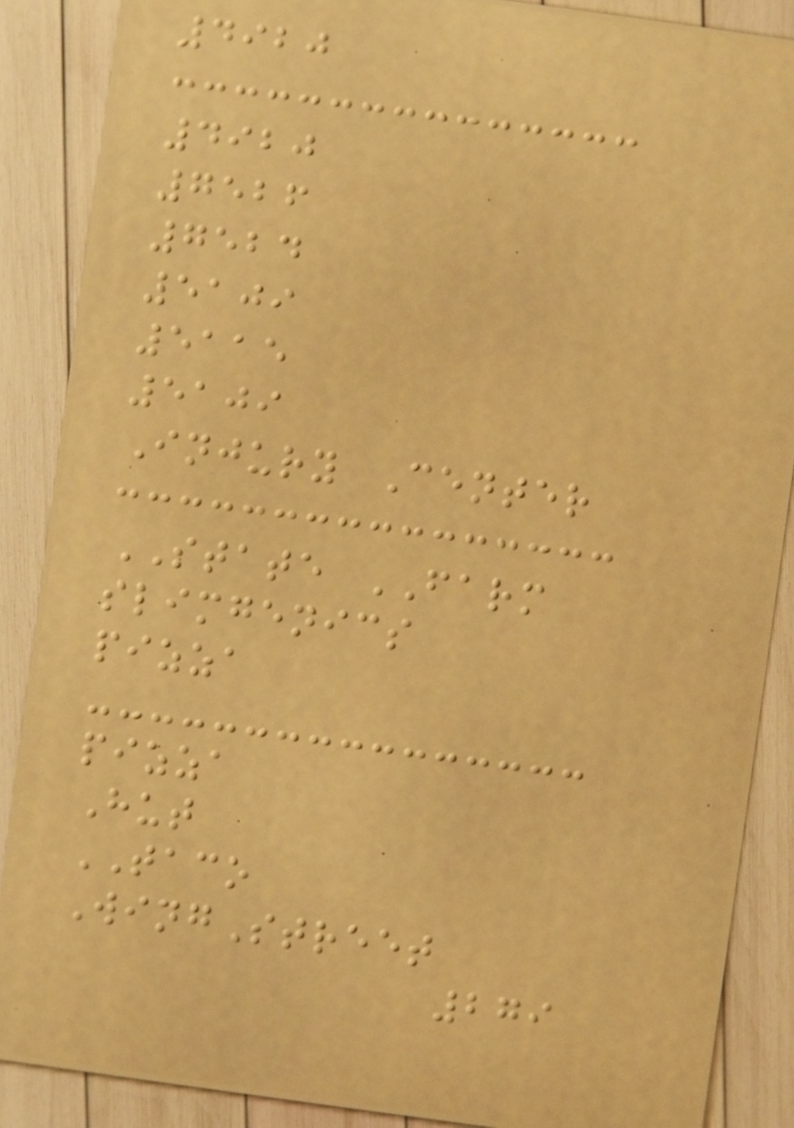4920
4920
7526
7524
5109
5115
5109
Injury Center
STATE FARM
slimgenics
pizza
pizza
Hut
TACO
WingStreet
279
